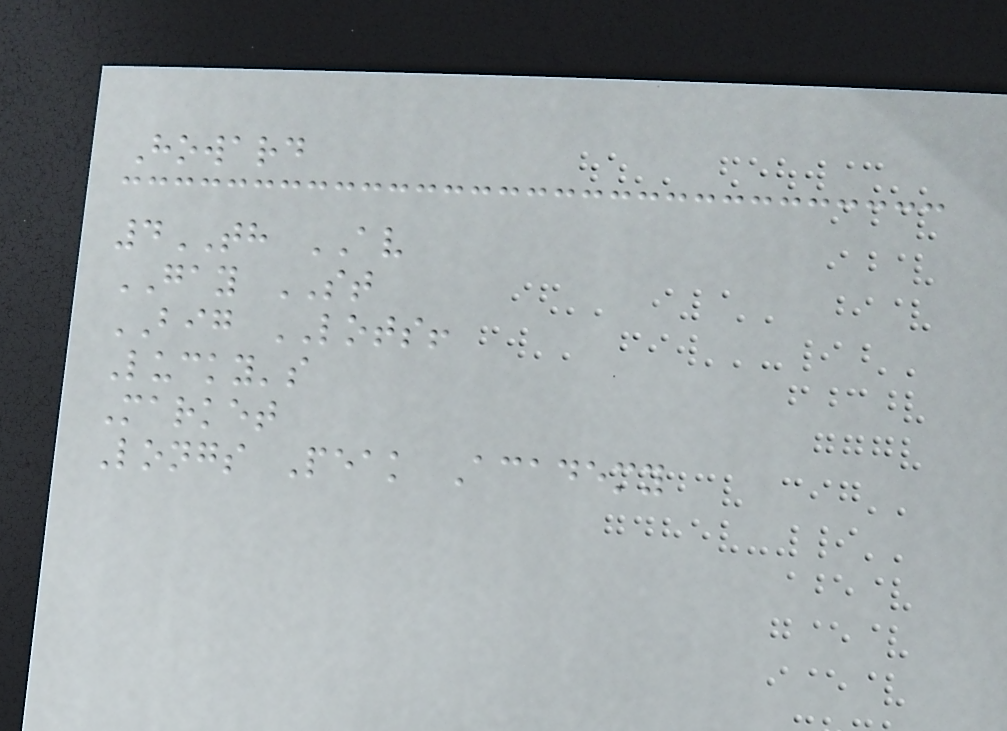Howard
4TH AV
GAY ST
BIG LOTS!
Lucky's
Market
Longs Peak Academy
